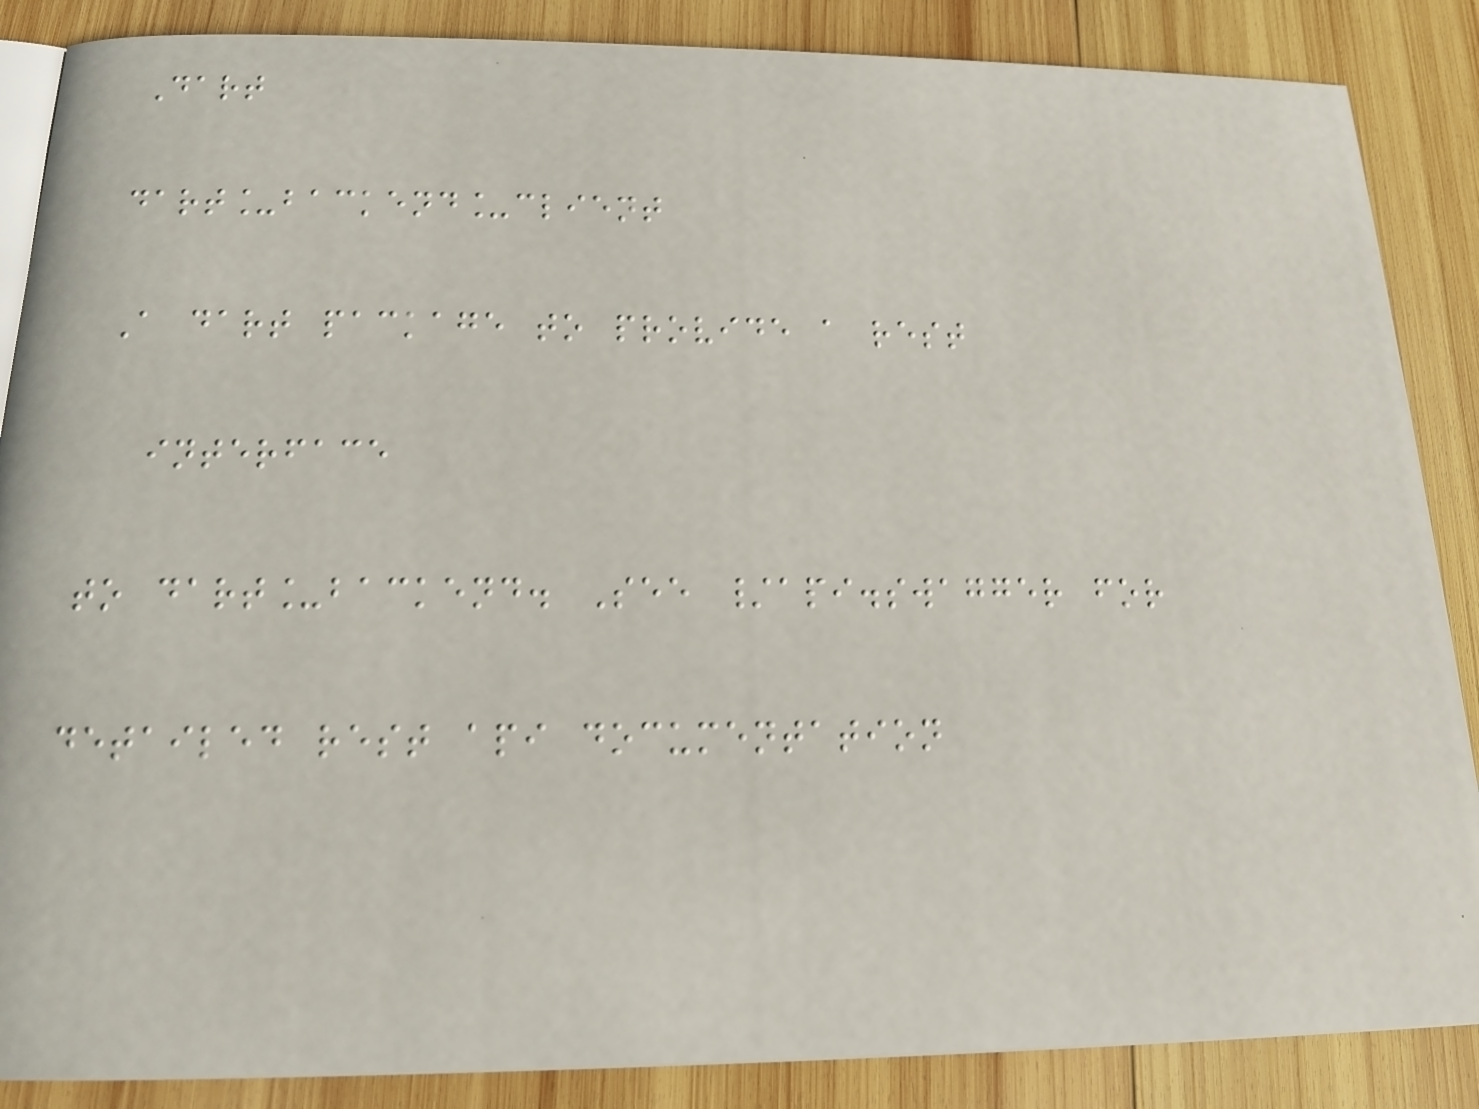Dart
dart_backend_client
A dart package to provide a rest
interface
to dart_backend. See /api.swagger for
detailed rest api documentation
